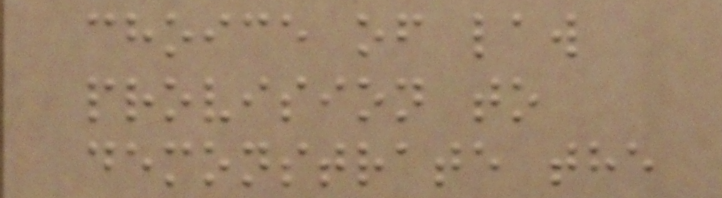choice of law
provision to
demonstrate the
